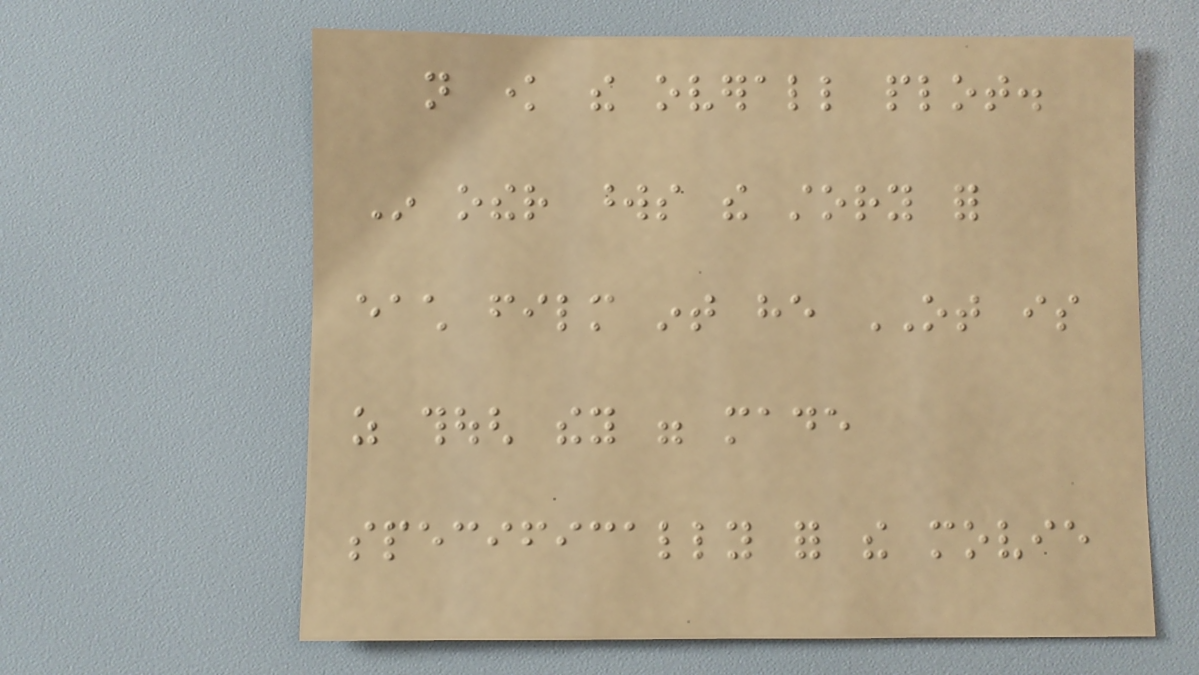not know the overall plot.
In other words the story for
each film int he OT is
as though they were made
specifically for the movie
